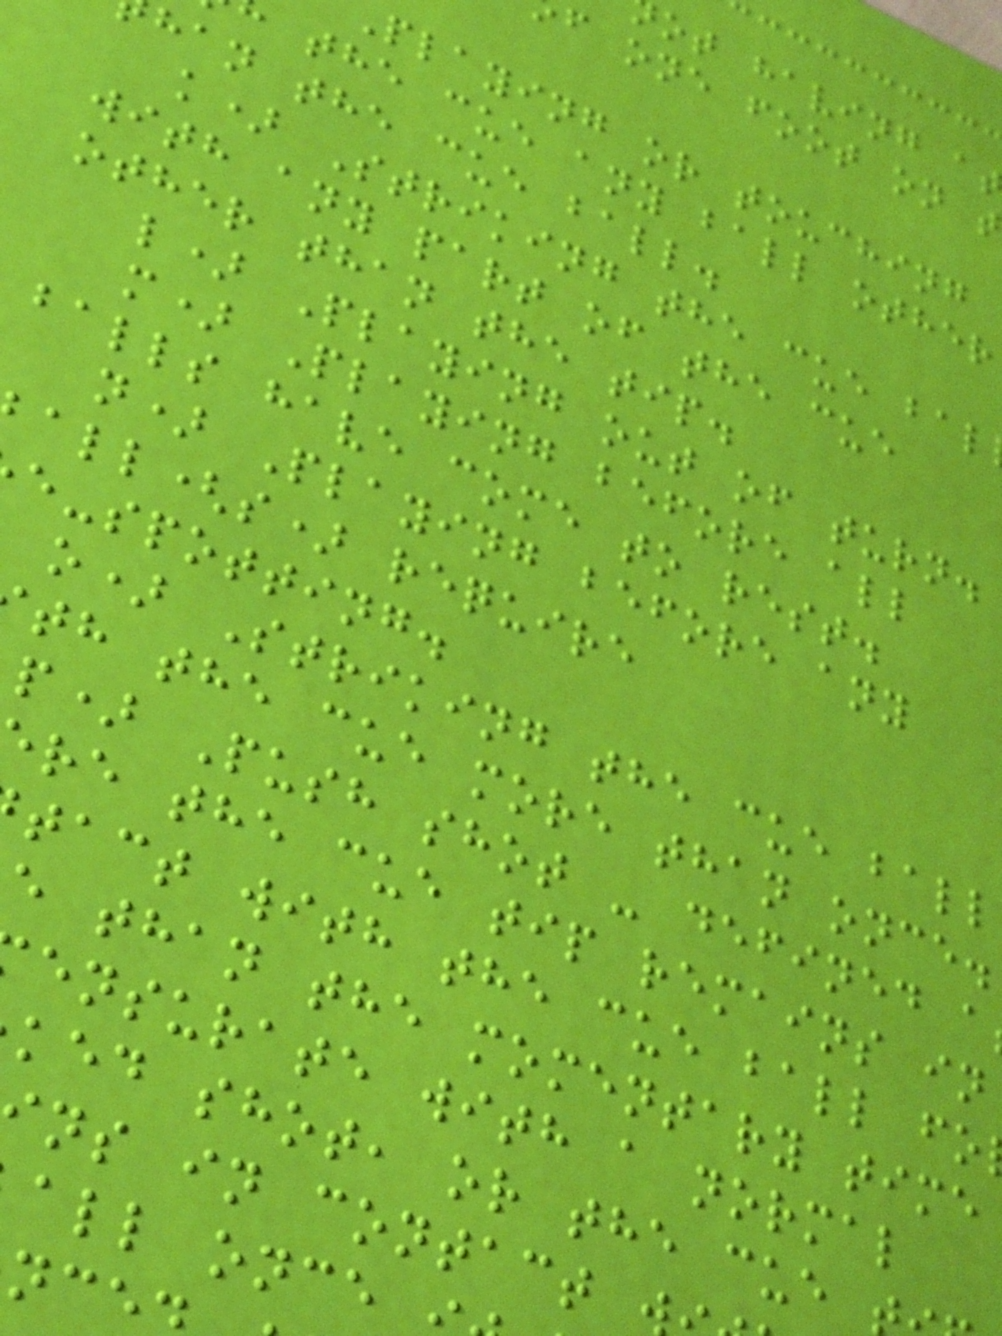ot having a
f one foot on t
playing or touching
the cue any ball other
han the cue ball.
k) Striking the cue bal
with any part of the cue
other than the tip.
l) Playing out of turn.
m) Playing before all
balls have come to rest.
n) Playing before any
all(s) require
e-spotting.
o) Striking the cue ball
th the cue more than once.
p) Push shot - defined a
re the cue tip remains in
tact with the cue ball fo
e than the momentary time
ensurate with a normal
ked shot, or the cue
ns in contact
all once
